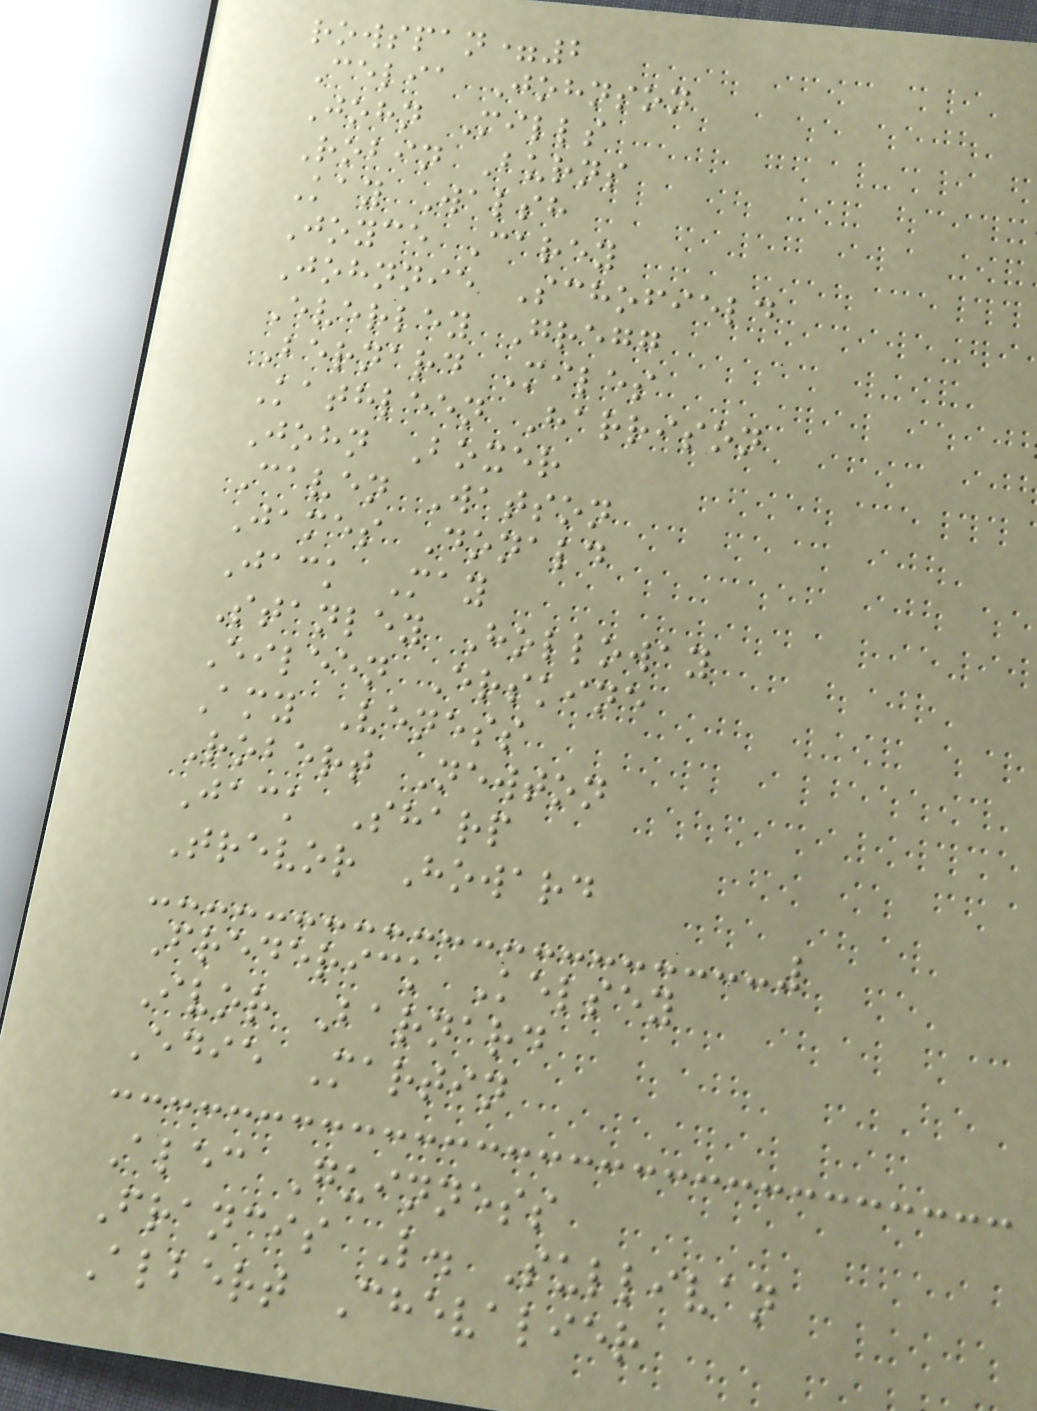rowspan=2
Celia Johnson
John Mills
Robin Burns
Kay Walsh
Joyce Carey
Johnnie Schofield
Everley Gregg
Bernard Miles
Kathleen Harrison
John Boxer
Caven Watson
James Donald
Jack May
Stanley Holloway
Eileen Erskine
Amy Veness
Robert Newton
Jack Sharp
Trevor Howard
Frederick Kelsey
Ivor Barnard
Edie Martin
Alec Guinness
Francis L. Sullivan
Albert Chevalier
